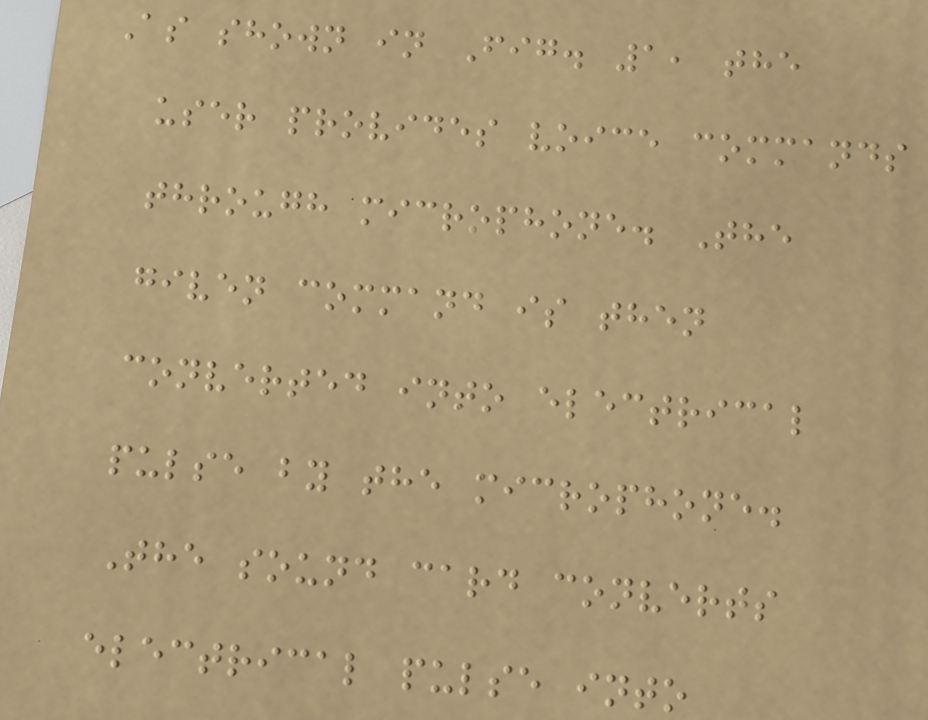As shown in Fig. 1, the
user provides voice commands
through microphone. The
given command is then
converted into electrical
pulse by the microphone.
The sound card converts
electrical pulse into
